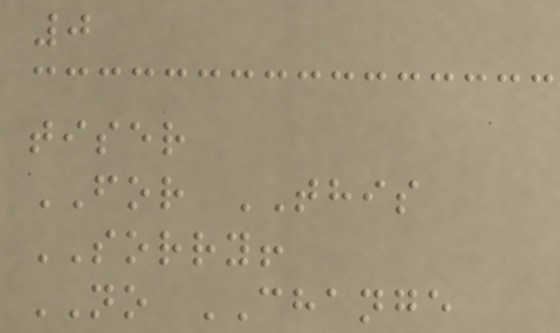0
tiser
FOR THIS
SORRY!
NO CHANGE
